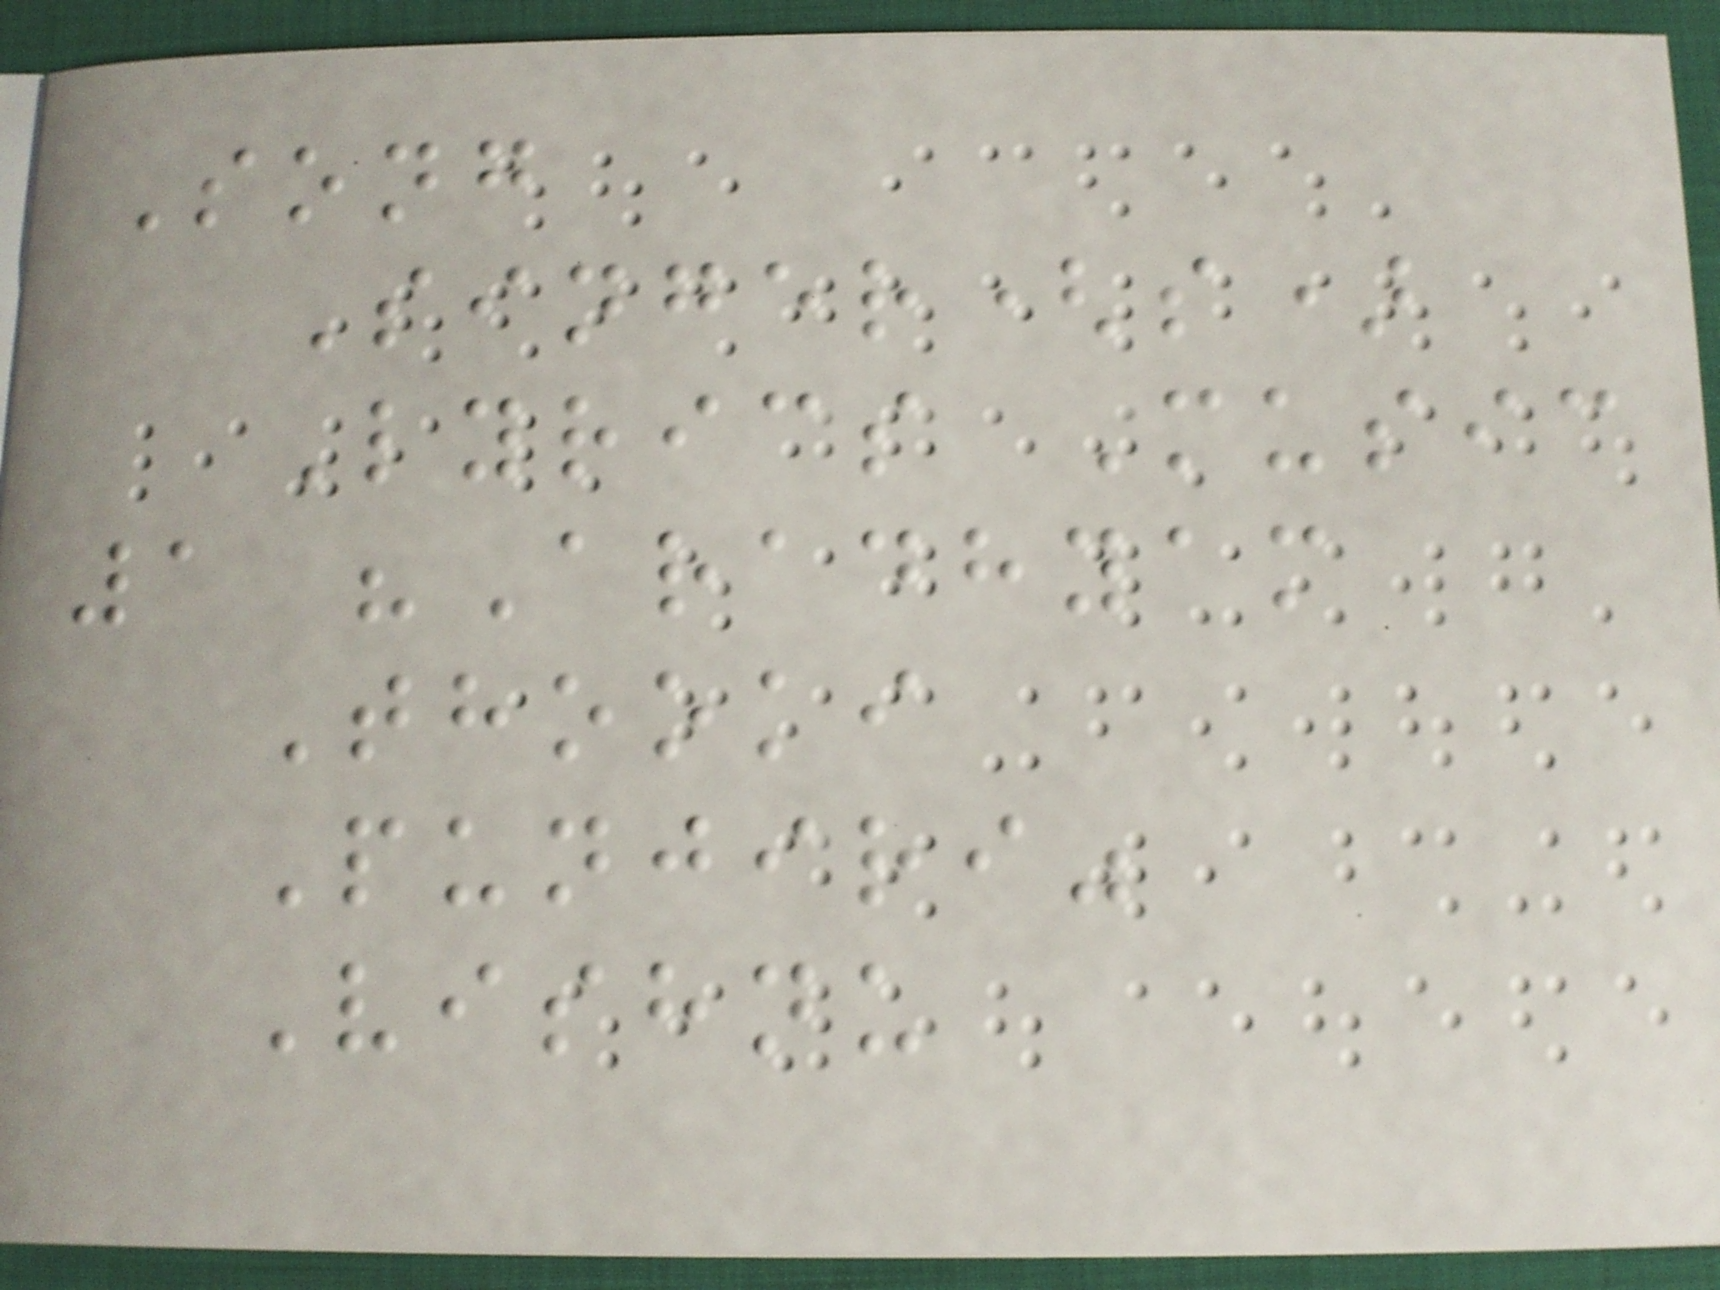Song
Singer(s)
Lyrics Music
1 "Aradhyam
Thooki
Punjiri"
Vishnu
